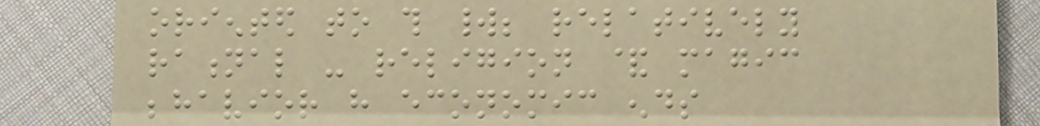oriented to this world; relatively
rational - religion & magic
behavior have economic ends
